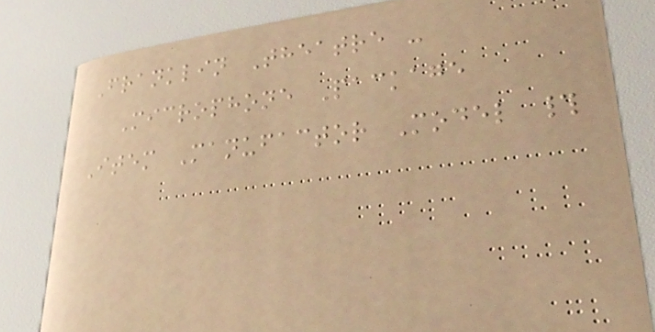Franklin Theatre -
Microphone Package
Item Manufactor Model #
